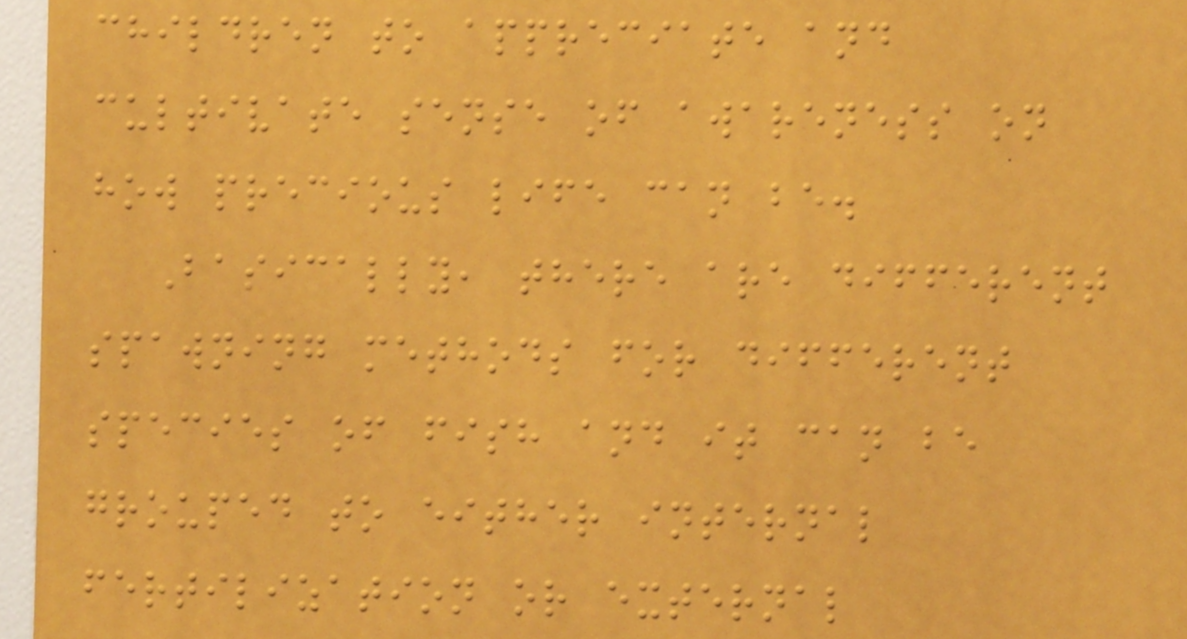children to appreciate and
cultivate sense of awareness on
how precious life can be.
Basically, there are different
spawning methods for different
species of fish and it can be
grouped to either internal
fertilization or external
